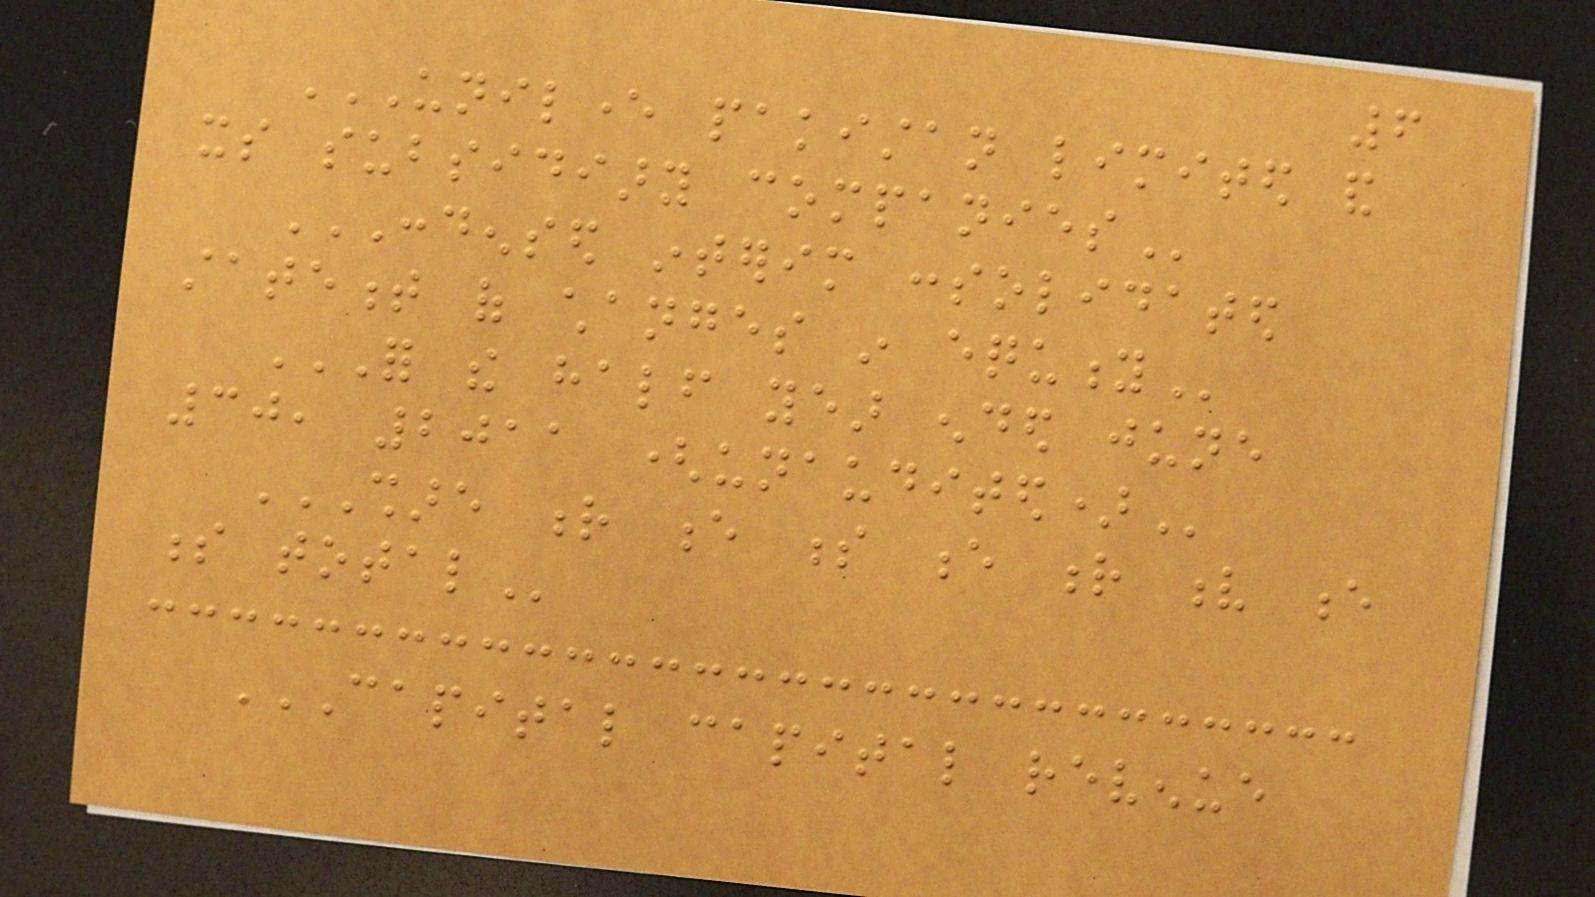6
UNILEVER PAKISTAN LIMITED AND
ITS SUBSIDIARY COMPANIES
CONDENSED INTERIM CONSOLIDATED
STATEMENT OF CHANGES IN EQUITY
FOR THE HALF YEAR ENDED JUNE
30, 2011 (UNAUDITED)
SHARE R E S E R V E
S TOTAL
CAPITAL CAPITAL REVENUE
